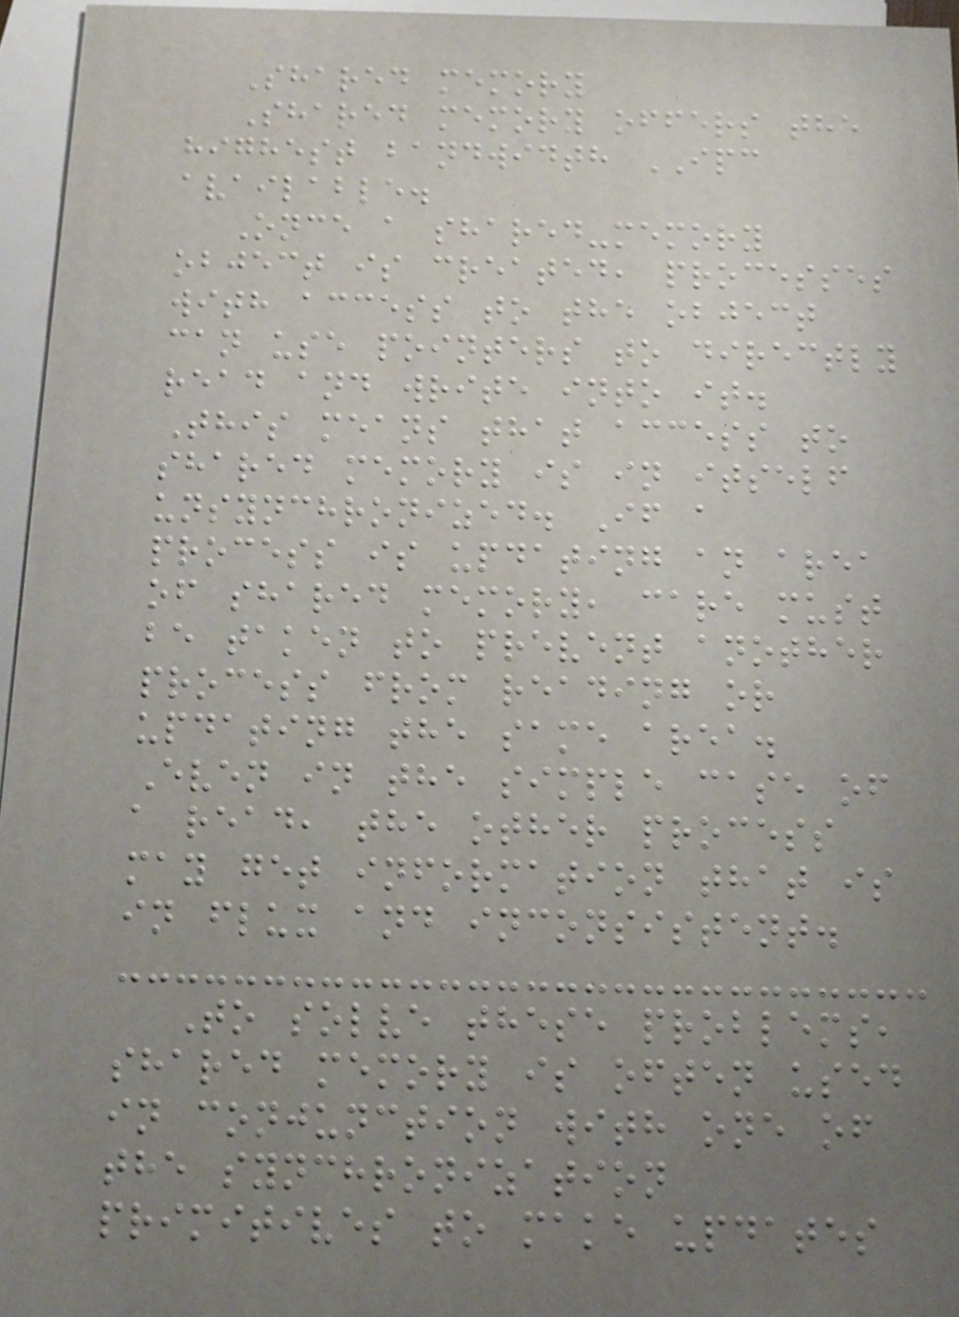Shared memory
Shared memory offers the
highest bandwidth IPC
available.
Once a shared-memory
object is created, processes
with access to the object
can use pointers to directly
read and write into it.
This means that access to
shared memory is in itself
unsynchronized. If a
process is updating an area
of shared memory, care must
be taken to prevent another
process from reading or
updating the same area.
Even in the simple case of
a read, the other process
may get information that is
in flux and inconsistent.
To solve these problems,
shared memory is often used
in conjunction with one of
the synchronization
primitives to make updates
